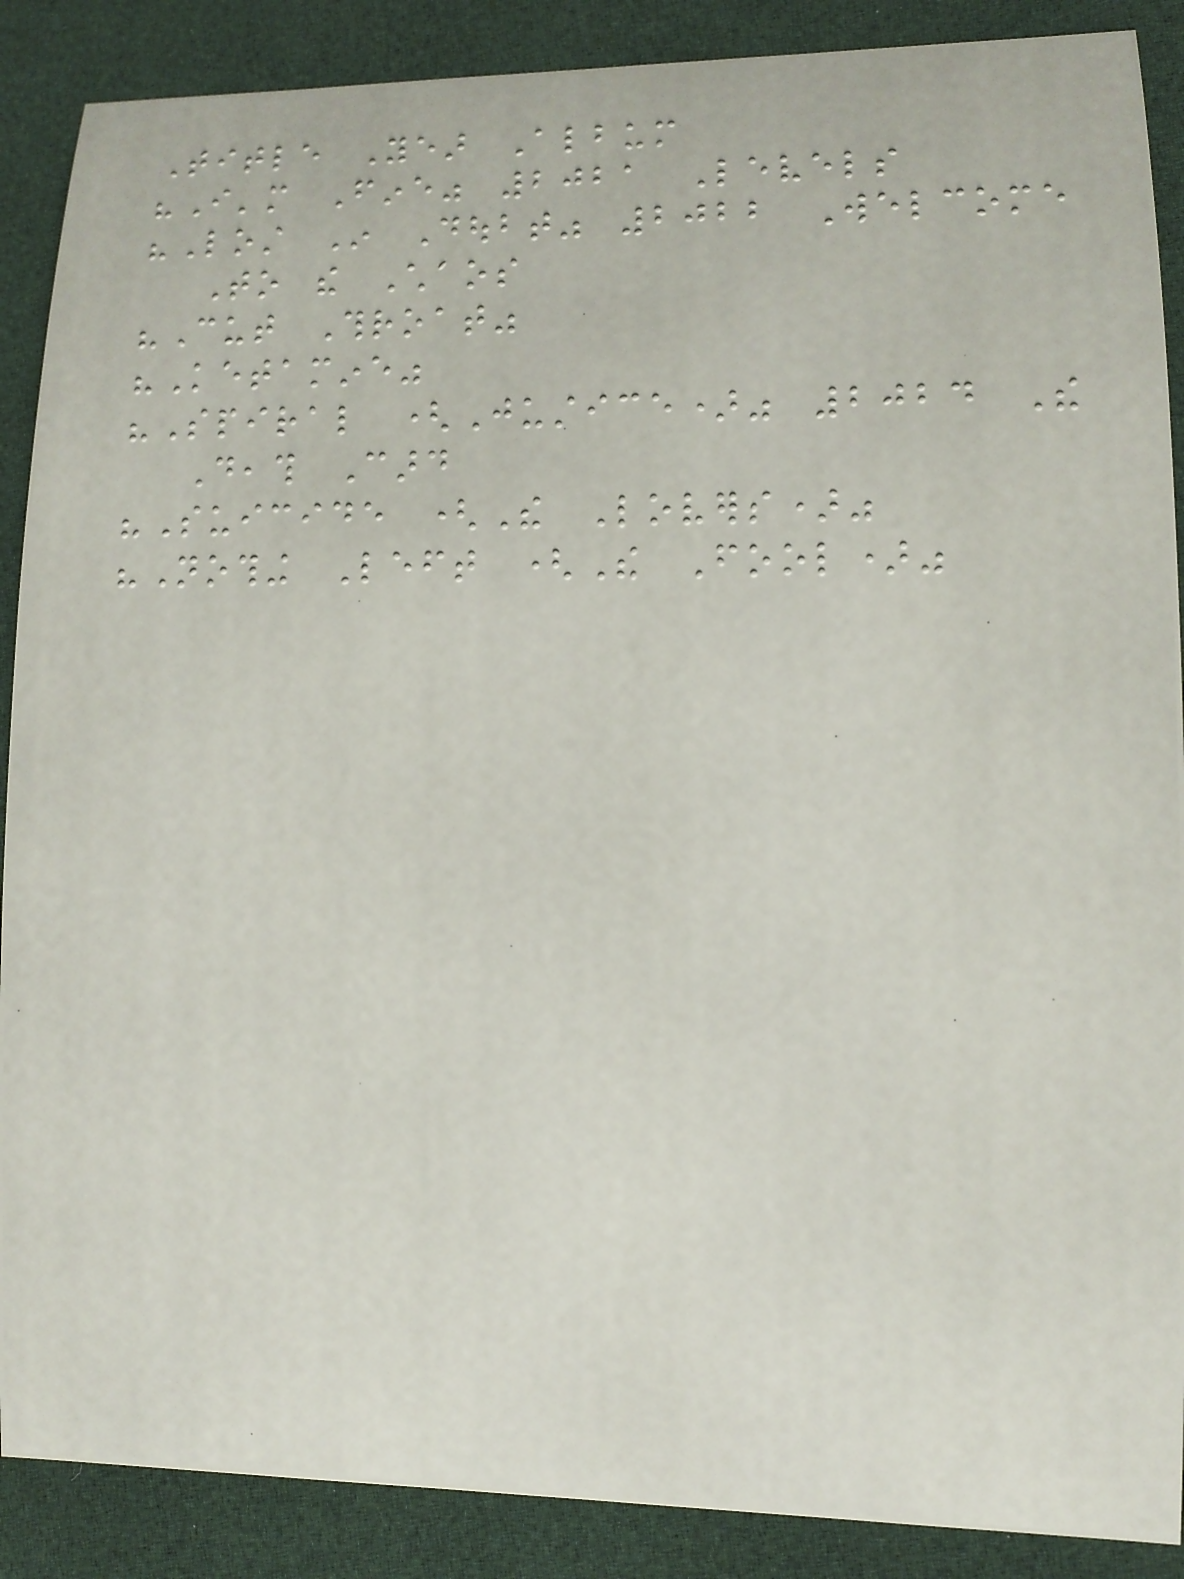Title Year Album
"I'm Fine" 2021 Levels
"Lost In Doubt" 2022 Welcome
To the Chaos
"Cut Throat"
"Ketamine"
"Spiral (Justice)" 2024 The
Death Card
"Suicide (The Lovers)"
"Nothing Left (The Fool)"
